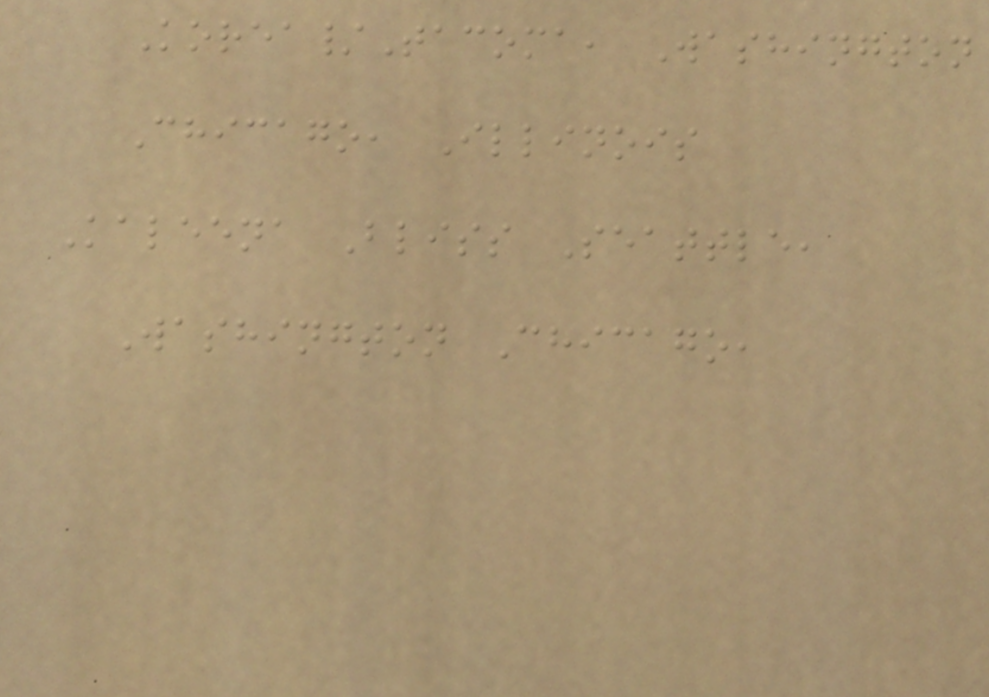Korea/Tacoma, Washington
Chicago, Illinois
Kaleena Bliss Seattle,
Washington Chicago,
